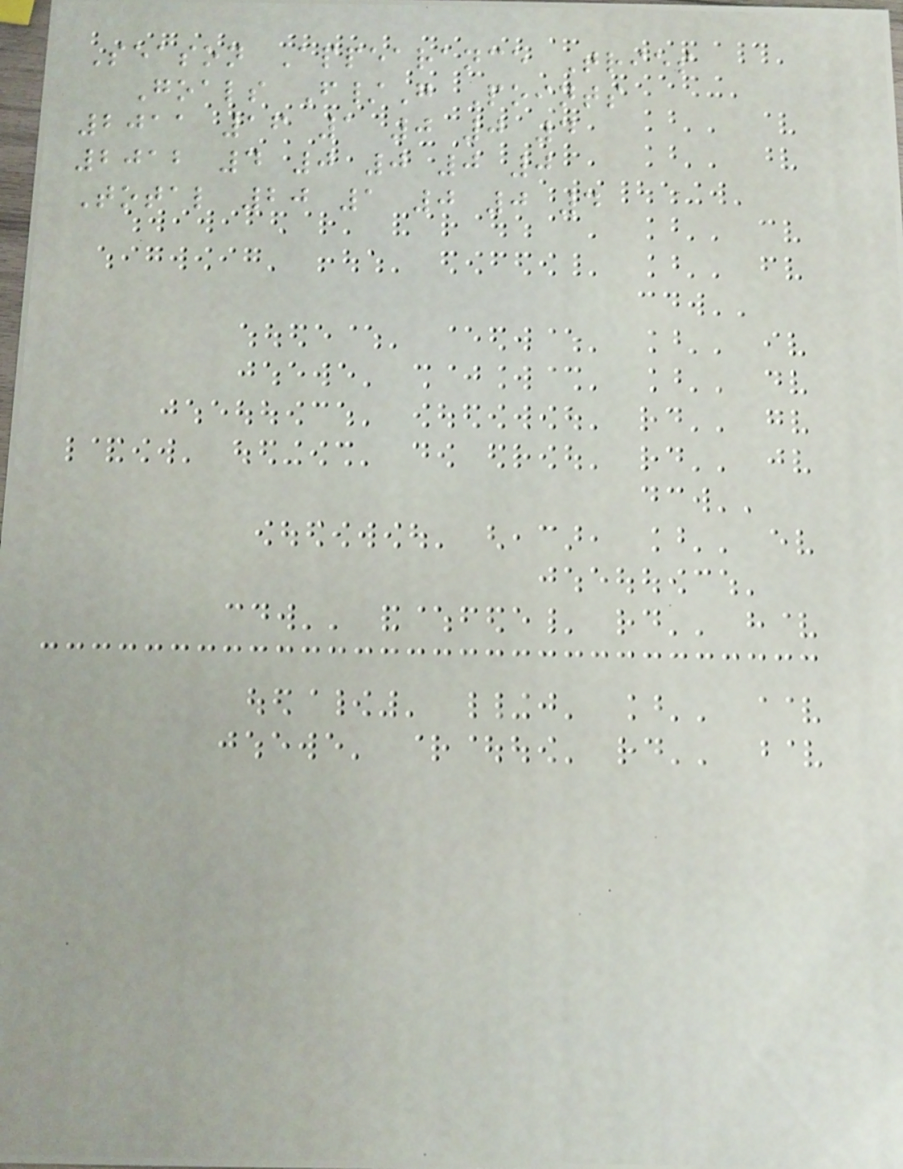Season Appearance Tries
Goals F/G Points
2011 16 1 0 0 4
2012 4 0 0 0 0
Total 20 1 0 0 4
